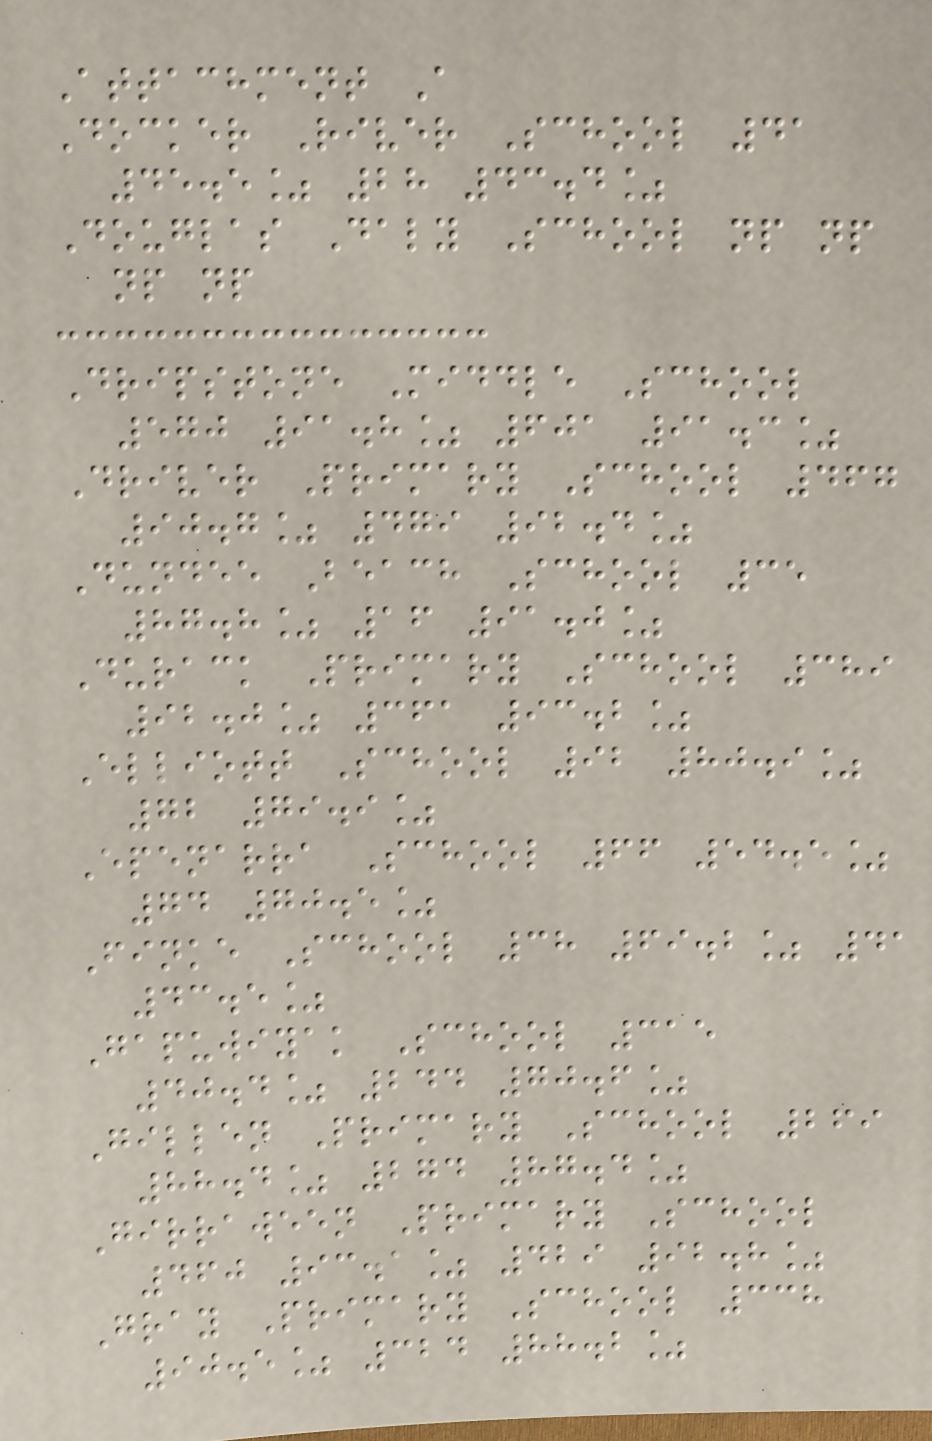Attachment A
Docker River School 41
45.5% 28 43.4%
Douglas Daly School np np
np np
Dripstone Middle School
570 91.8% 601 91.3%
Driver Primary School 467
90.7% 479 92.4%
Dundee Beach School 35
87.8% 16 91.0%
Durack Primary School 389
92.0% 361 93.2%
Elliott School 92 80.9%
72 79.9%
Epenarra School 66 54.5%
74 70.5%
Finke School 38 69.2% 41
43.5%
Gapuwiyak School 315
40.4% 244 70.6%
Gillen Primary School 269
88.4% 274 87.4%
Girraween Primary School
460 93.1% 429 92.8%
Gray Primary School 338
90.5% 324 88.2%
